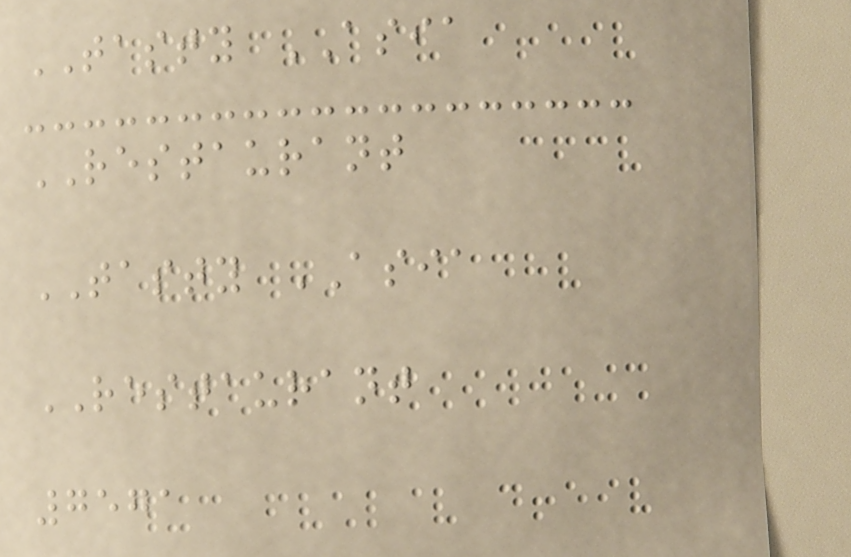TASTY ASIA
RESTAURANT
TASTY ASIA
RESTAURANT
7571
